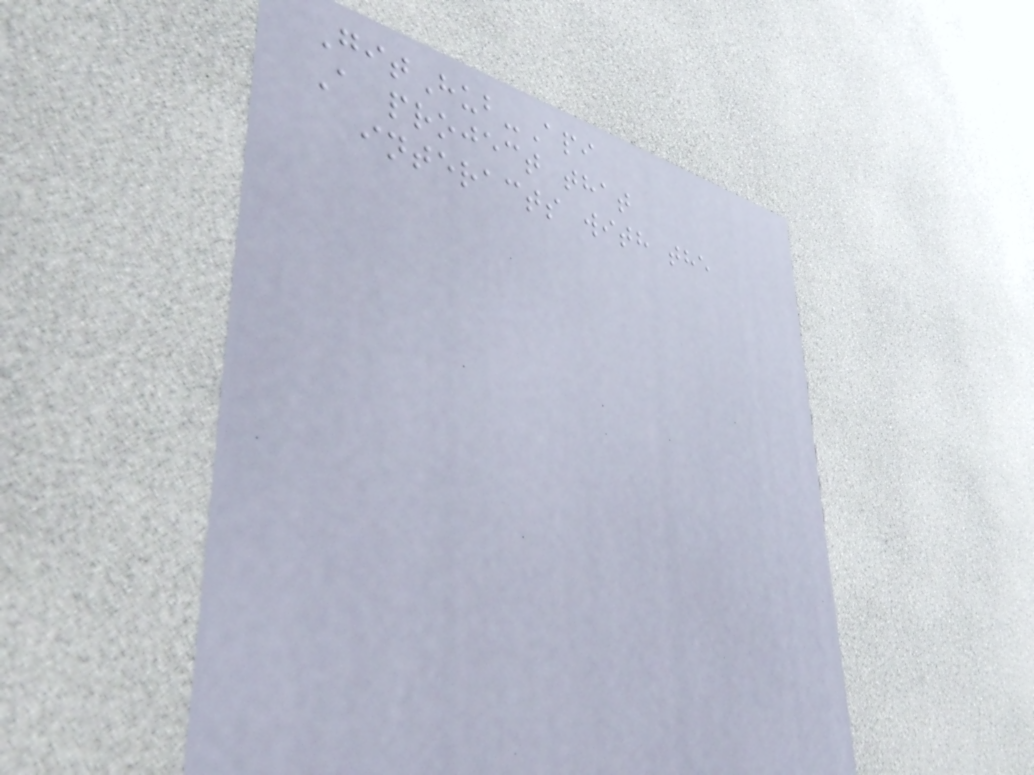GitHub-Api
A project that
interacts with the
